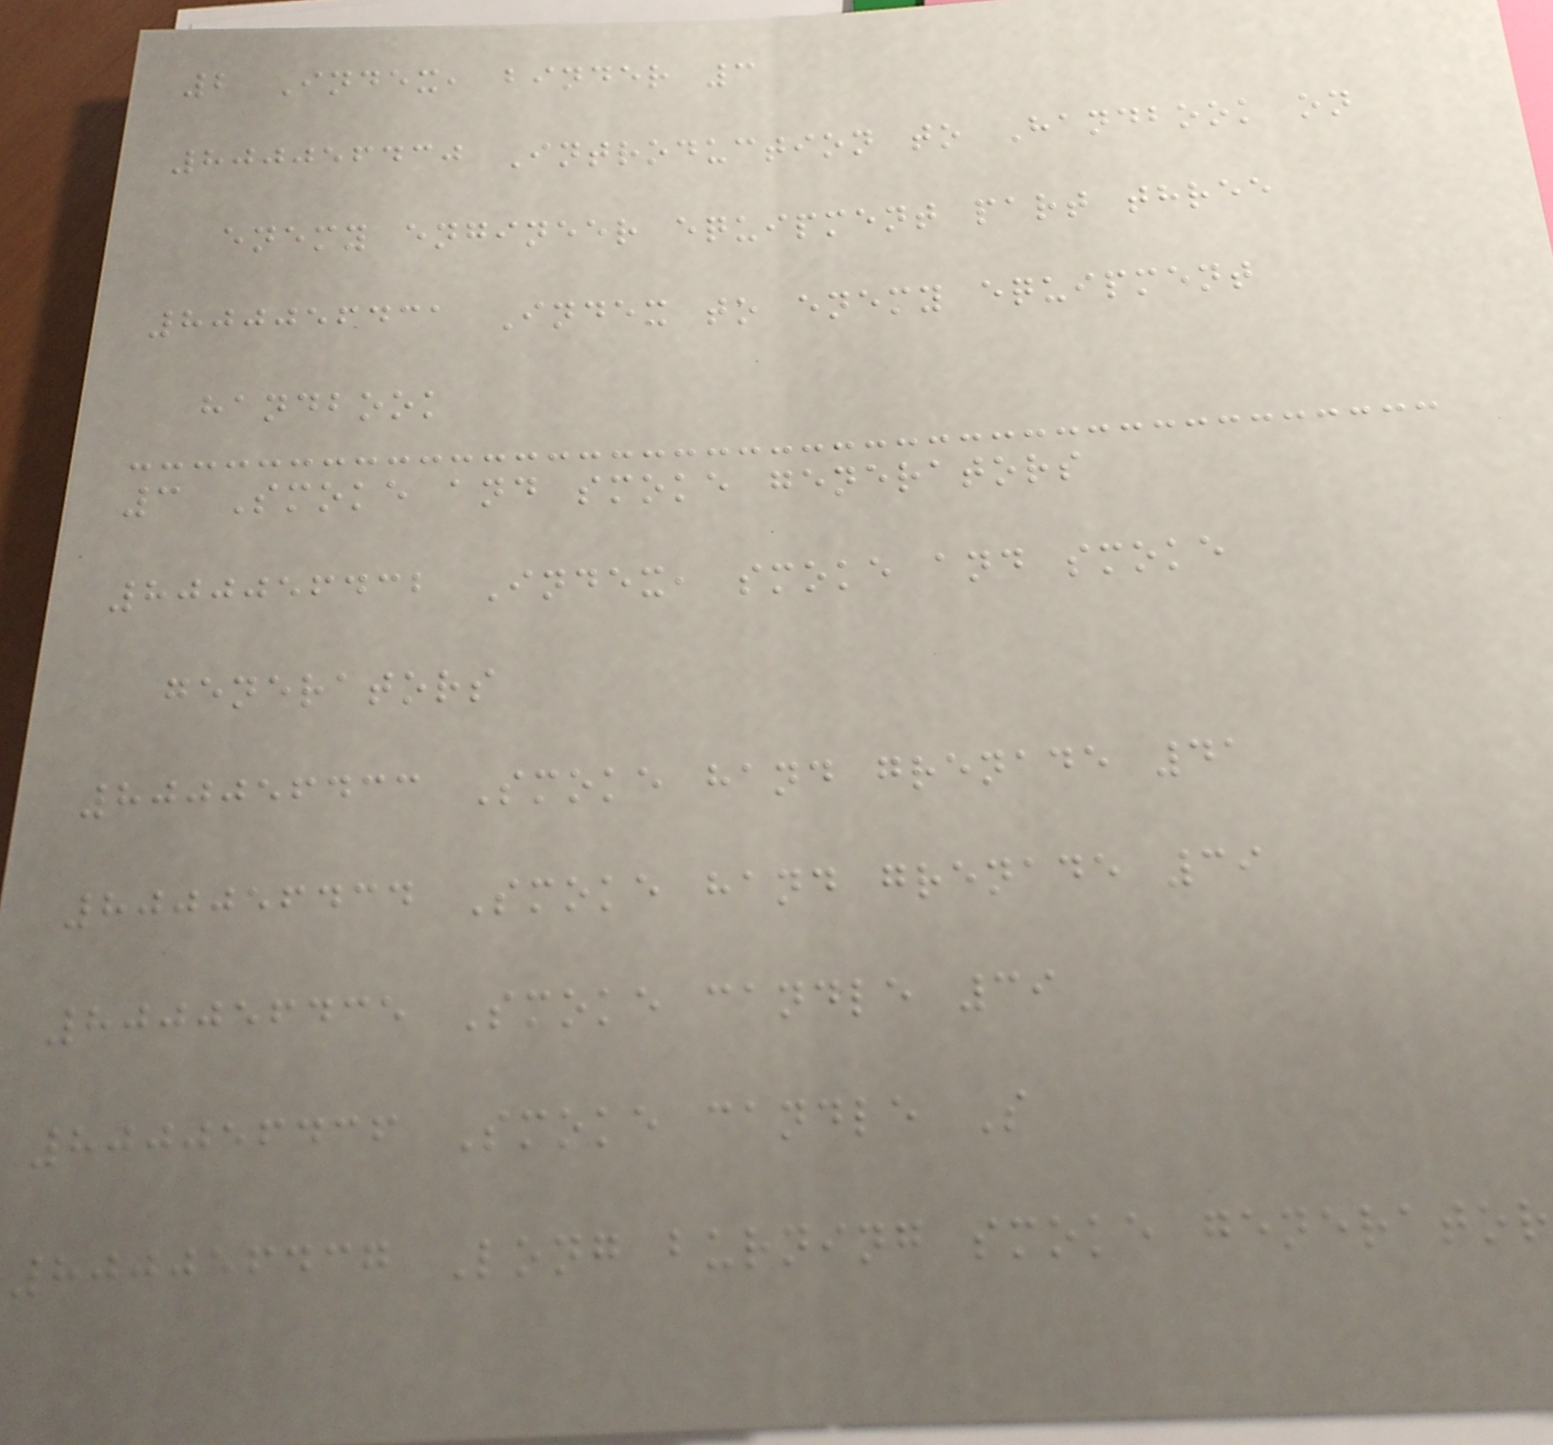2 Index, binder 3
800056430 Introduction to Handbook on
enemy engineer equipment part three
800056431 Index to enemy equipment
handbook
3 Smoke and smoke generators
800056432 Index, smoke and smoke
generators
800056433 Smoke hand grenade 41
800056434 Smoke hand grenade 39
800056435 Smoke candle 39
800056436 Smoke candle S
800056437 Long burning smoke generator
